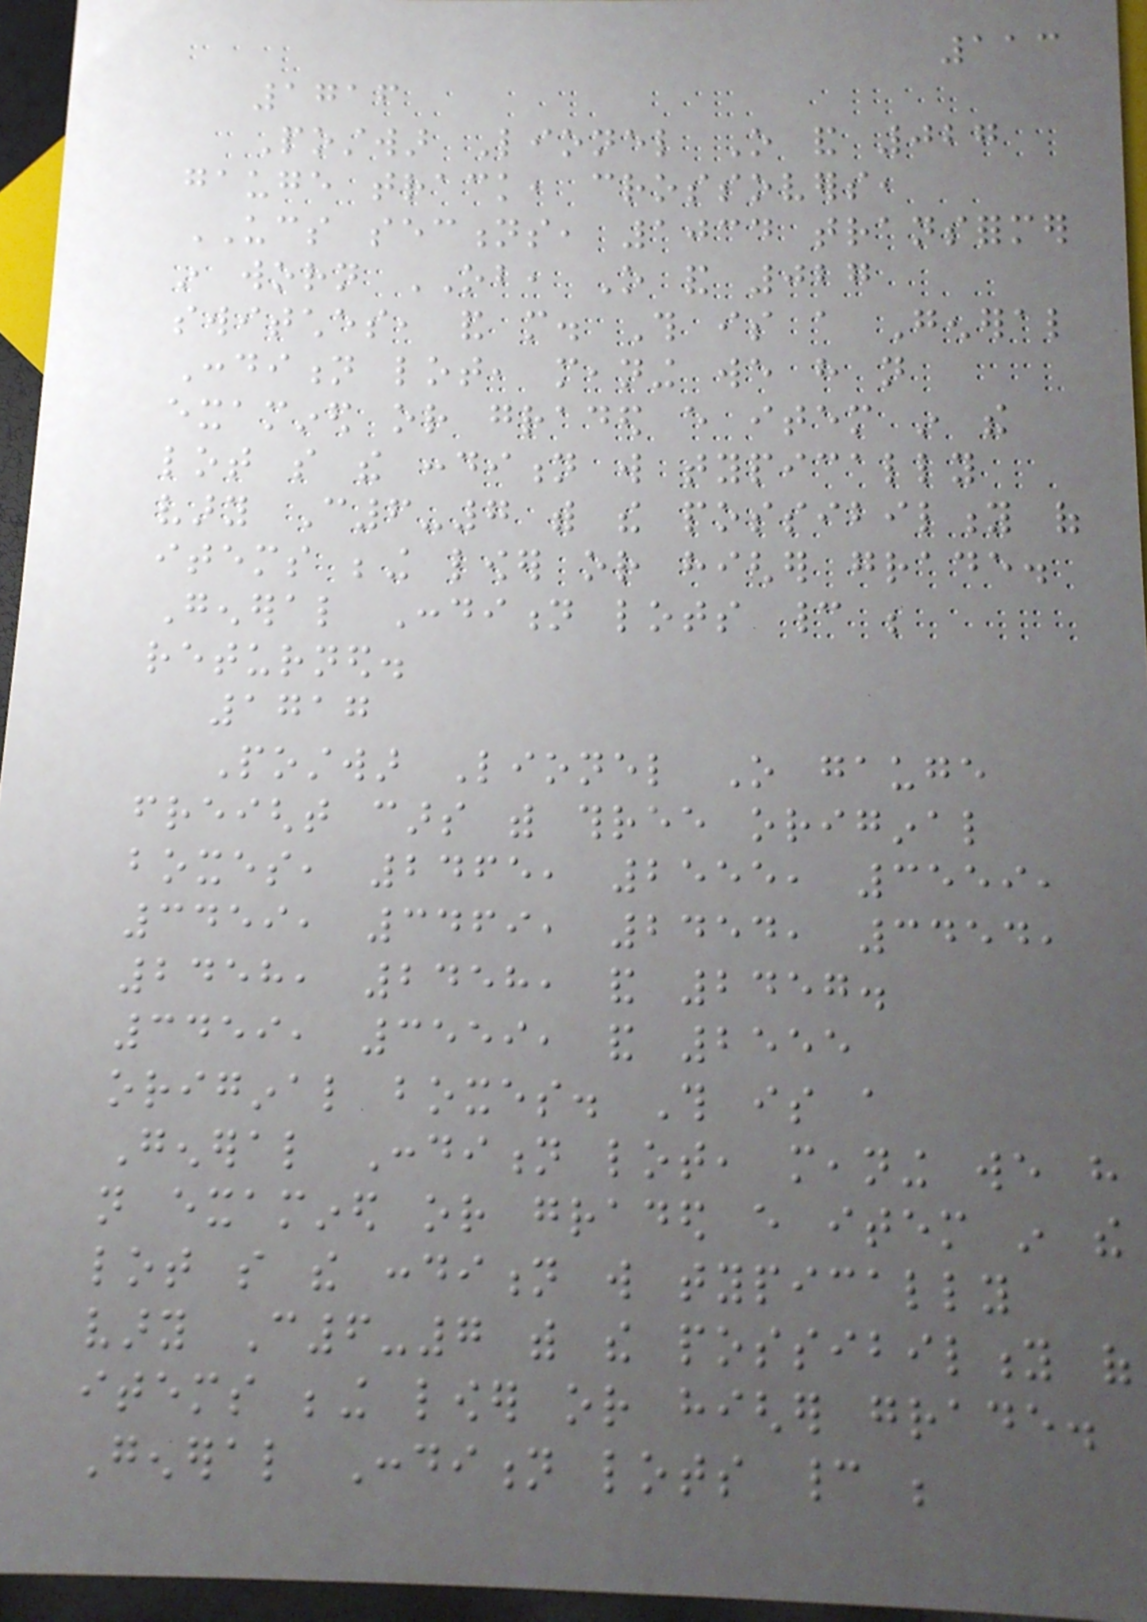113
1716
Postwar Lionel O and 027
gauge track, crossovers,
UCS sections, 1034 transformer
in worn OB, O and 027
switches, and more. This is a General
Condition lot, meaning we have not
examined or graded every item in the
lot so the condition will typically
vary C6-7 with the possibility of
items being lower or higher grade.
General Condition lots cannot be
returned.
1717
Postwar Lionel O gauge
freight cars with three original
boxes, 2465, 2555, 3559,
3459, 3469, 2454, 3454,
2458, 2458, and 2457.
3459, 3559, and 2555
original boxes. This is a
General Condition lot, meaning we have
not examined or graded every item in the
lot so the condition will typically
vary C6-7 with the possibility of
items being lower or higher grade.
General Condition lots cannot be
